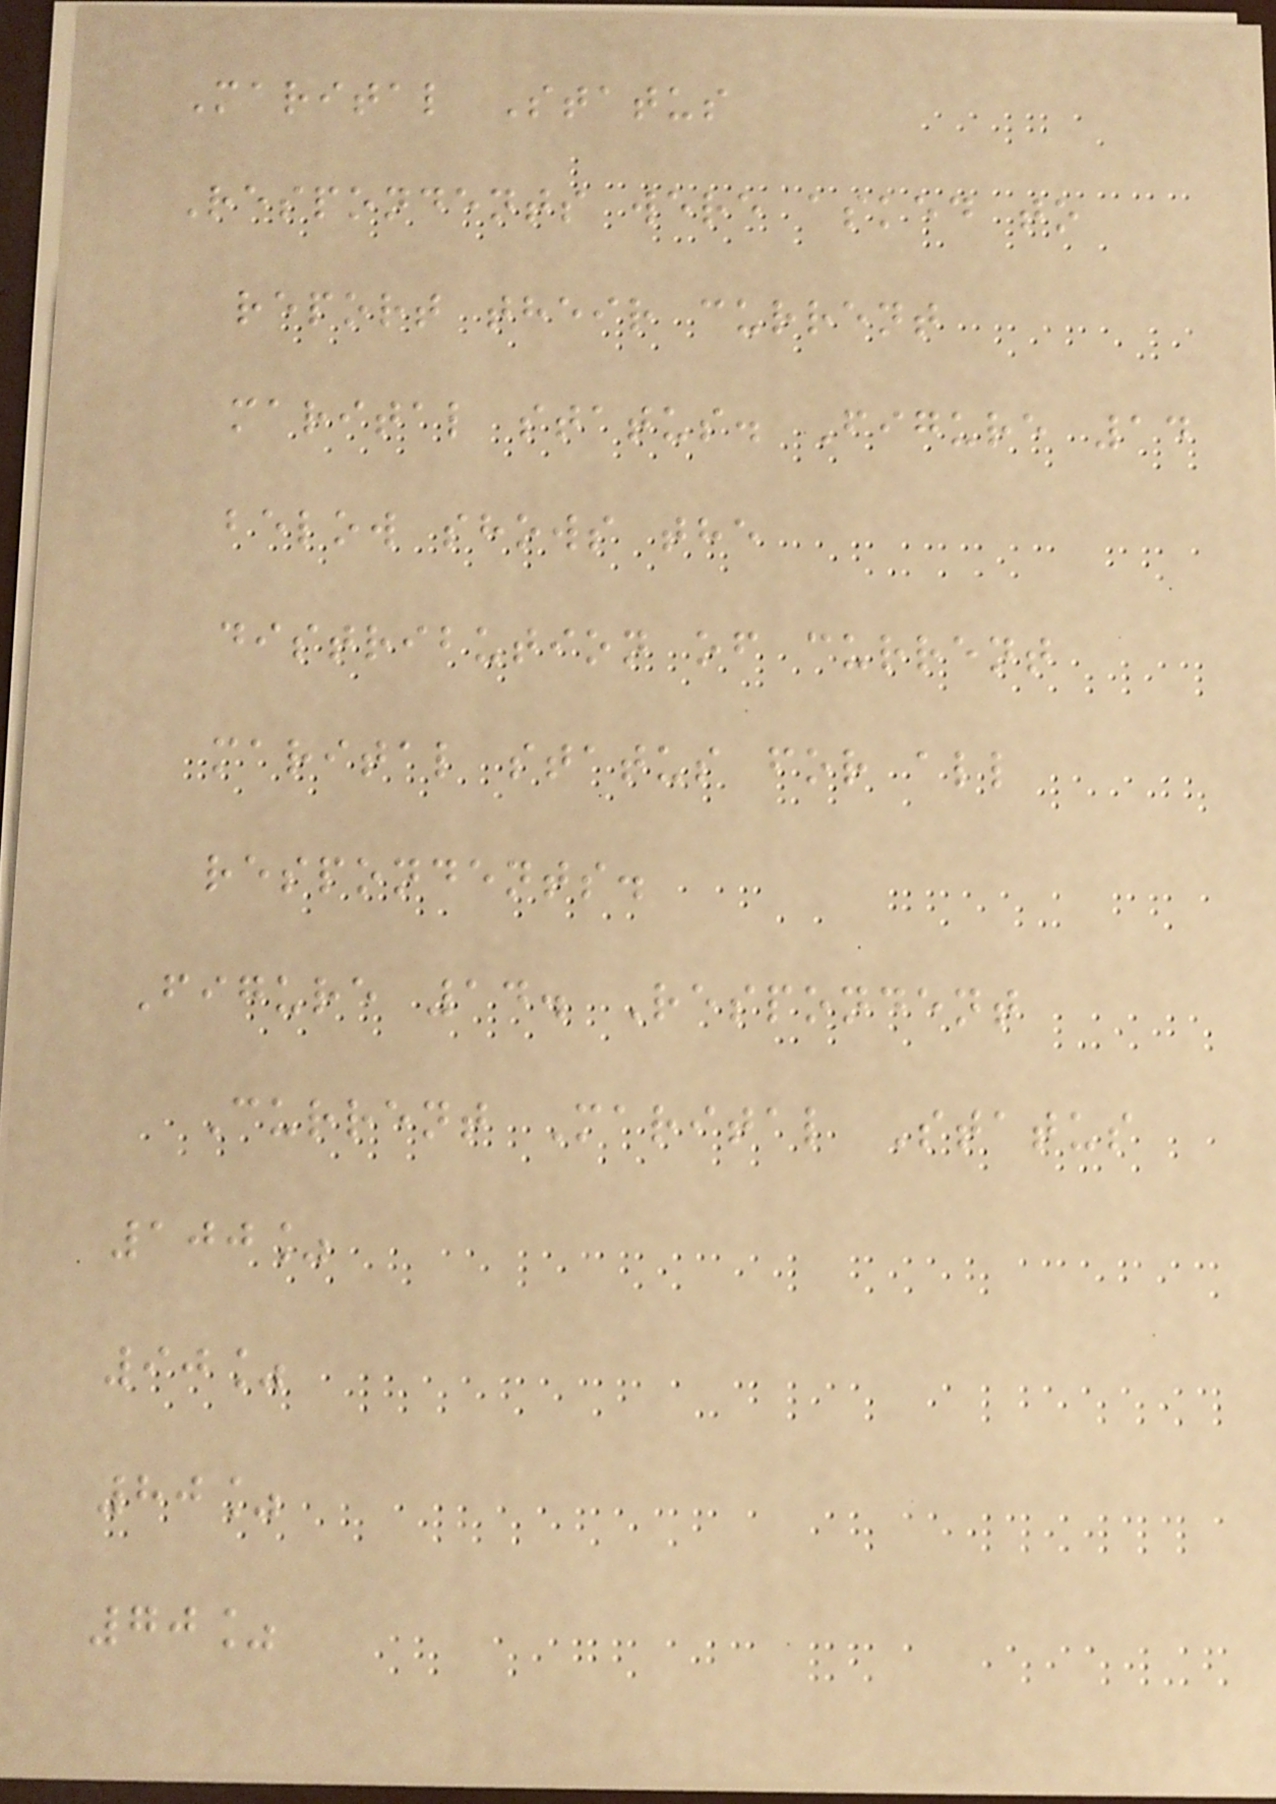Marital Status
Respondents were asked to
report their current
marital status. Figure 14
below shows the
distribution of current
marital status for all
respondents.
Figure 14. Respondent
Current Marital Status
100%
90%
80%
70%
